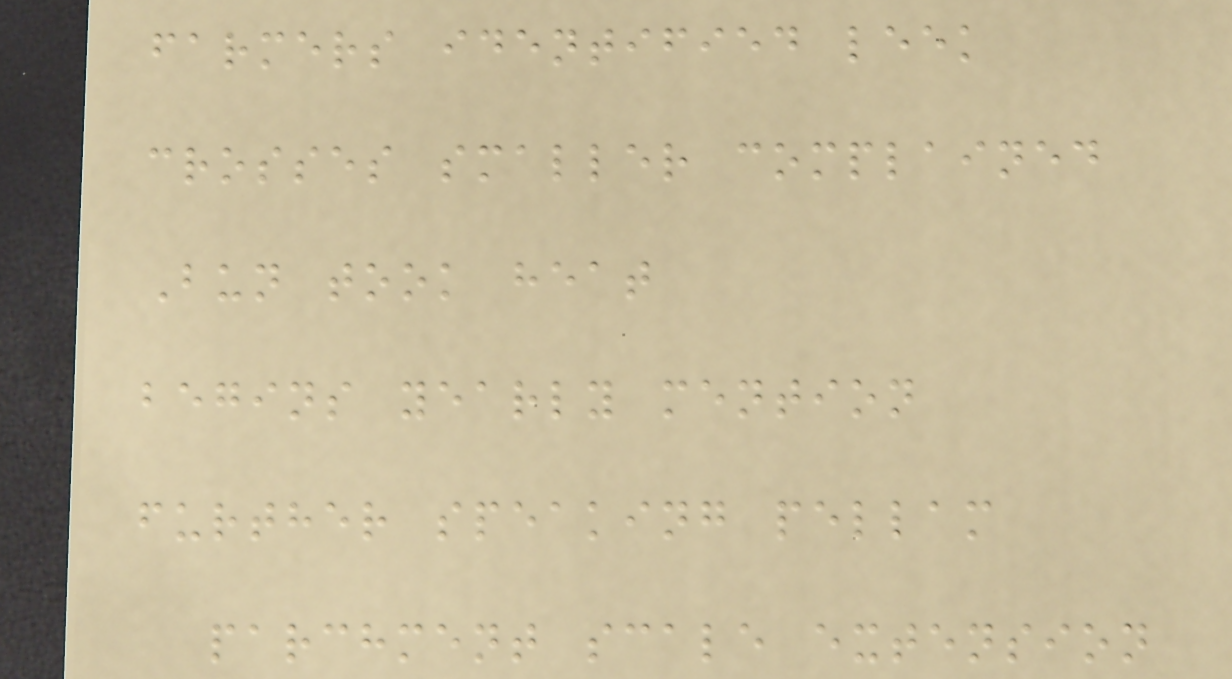farmers identified leek
crosses smaller complained
Bun took heat
begins yearly mention
further speaking pellam
parchment scale extension
